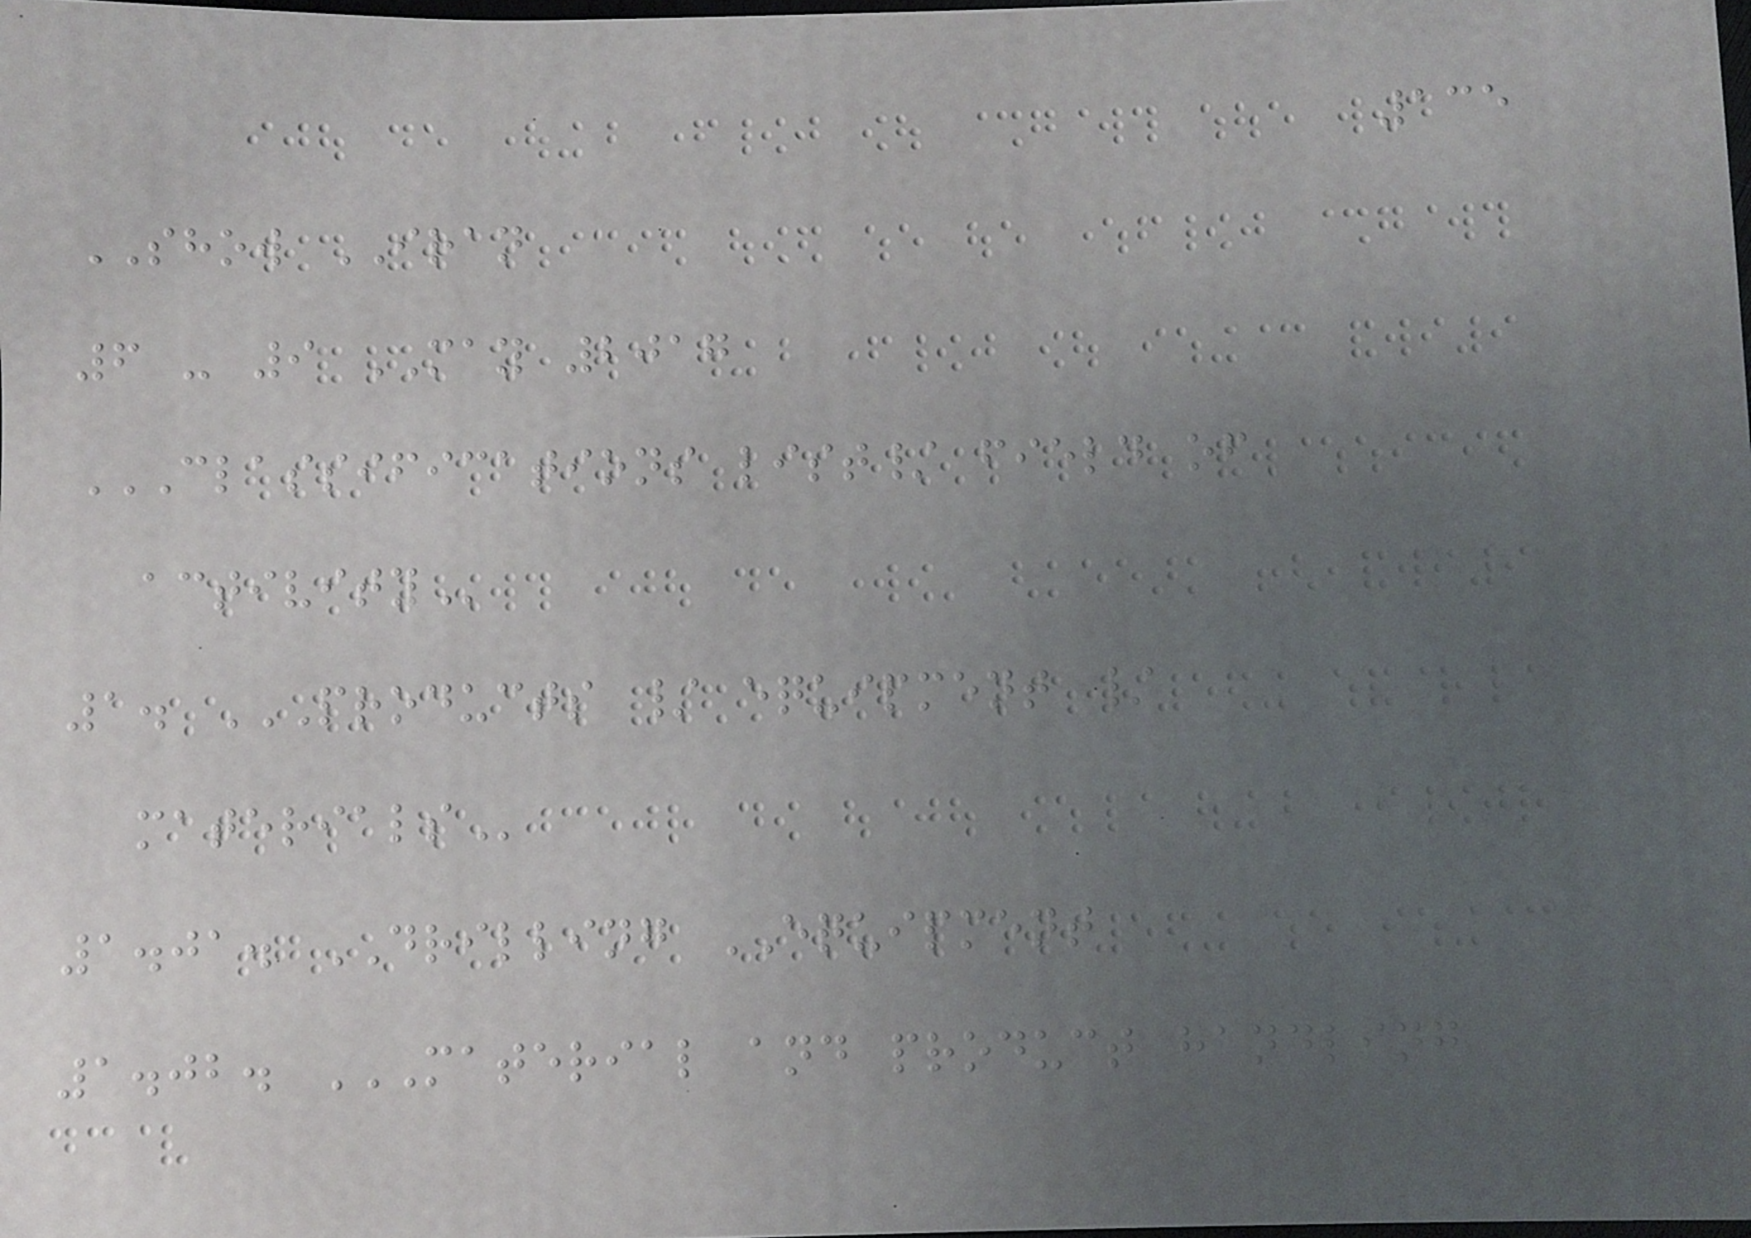135
SHOW IRAN
6 - 9 MAY 2017
CLASSIFICATIONS LIST/ FIELD OF
ACTIVITY
1. PRODUCTS / EQUIPMENT /
MATERIALS
1.01. DRILLING EQUIPMENT
1.02. MATERIAL AND PRODUCT HANDLING
